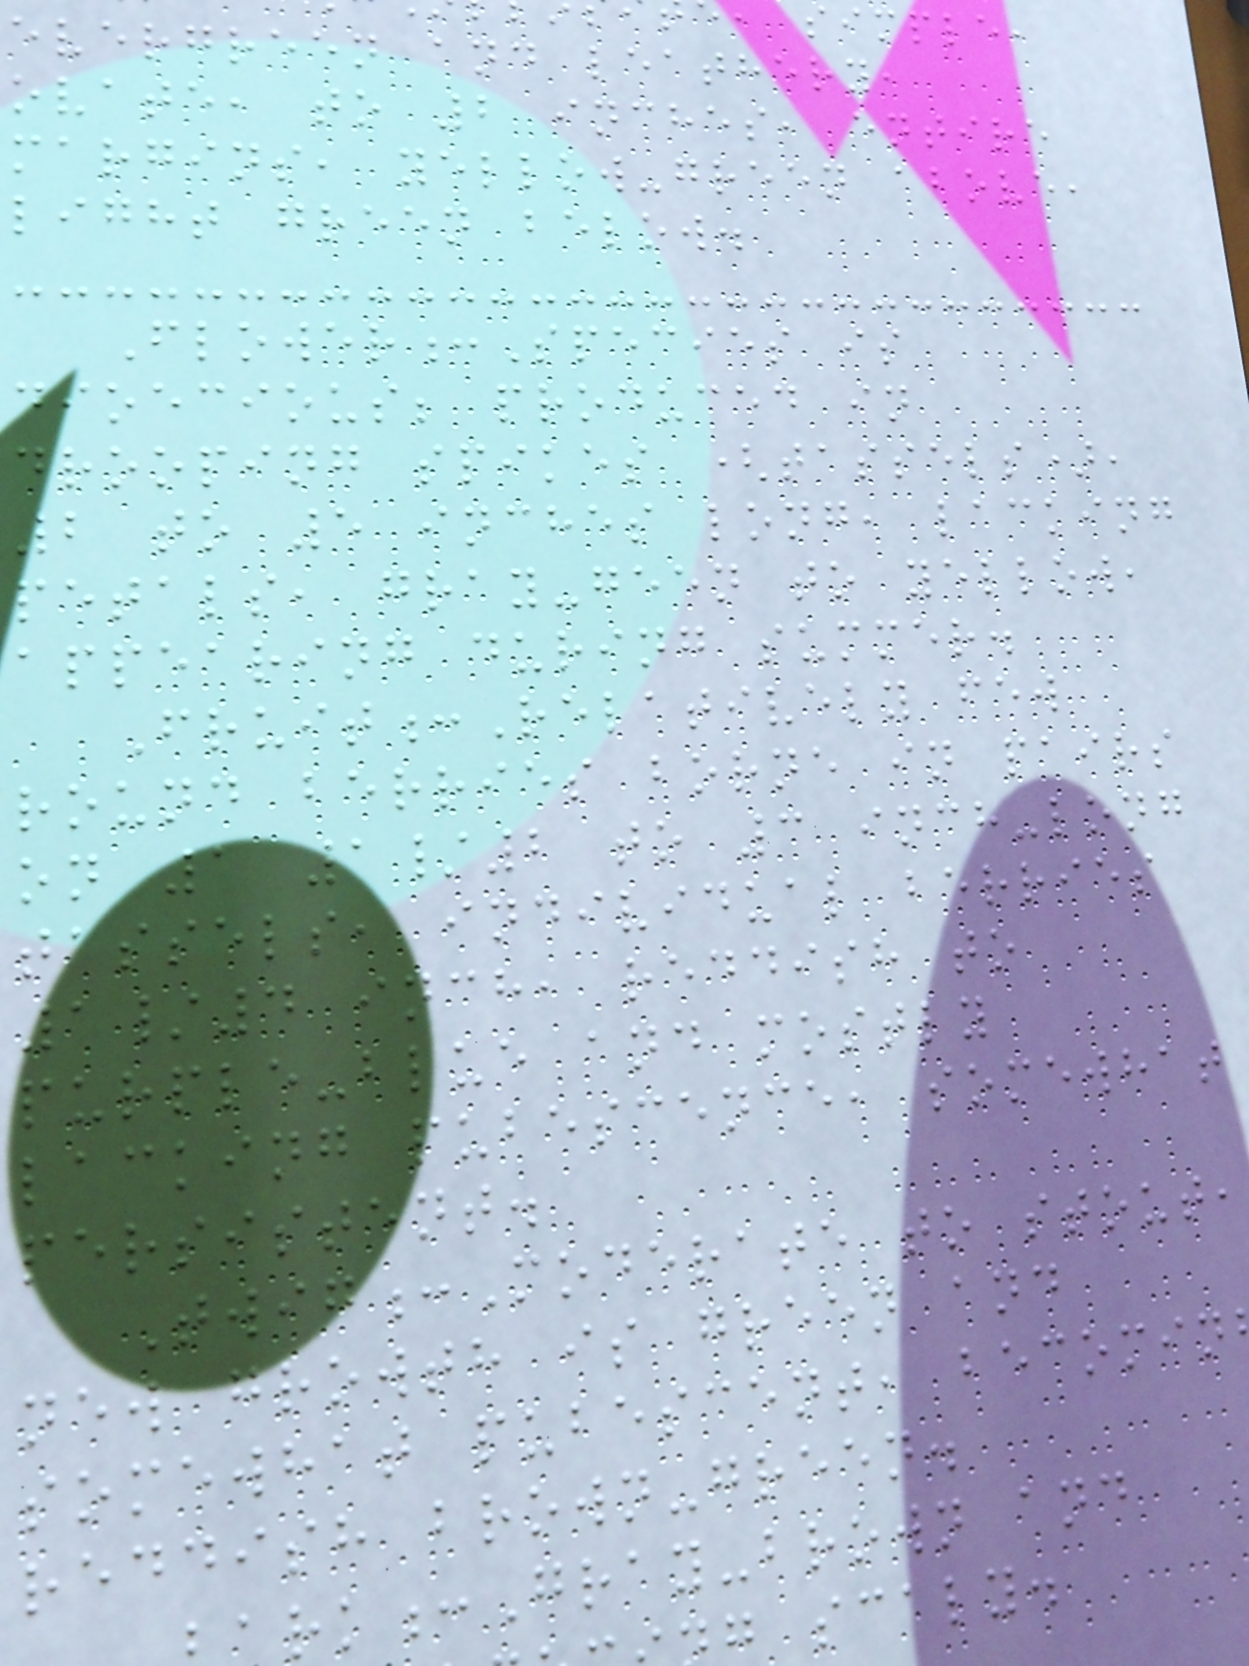simple,
evergreen and leathery,
ovate, to 2 inches, entire
margins, yellow-green above,
light green below.
Flower:Species is
dioecious; produced in
drooping spikes (tassels),
2 to 5 inches long, lacking
petals, gray-geen to yellow,
appearing during summer.
Fruit:Relatively few
round berries borne in pairs
on 1 1/2 to 3 inch-long
tassels, individual berries
1/4 inch, reddish to
purple-blue and mostly
lacking pubescence, somewhat
persistent.
Twig:Moderate to stout,
new growth is green and
somewhat pubescent, becomin
reddish brown-green.
rk:Gray-brown and
scaly.
